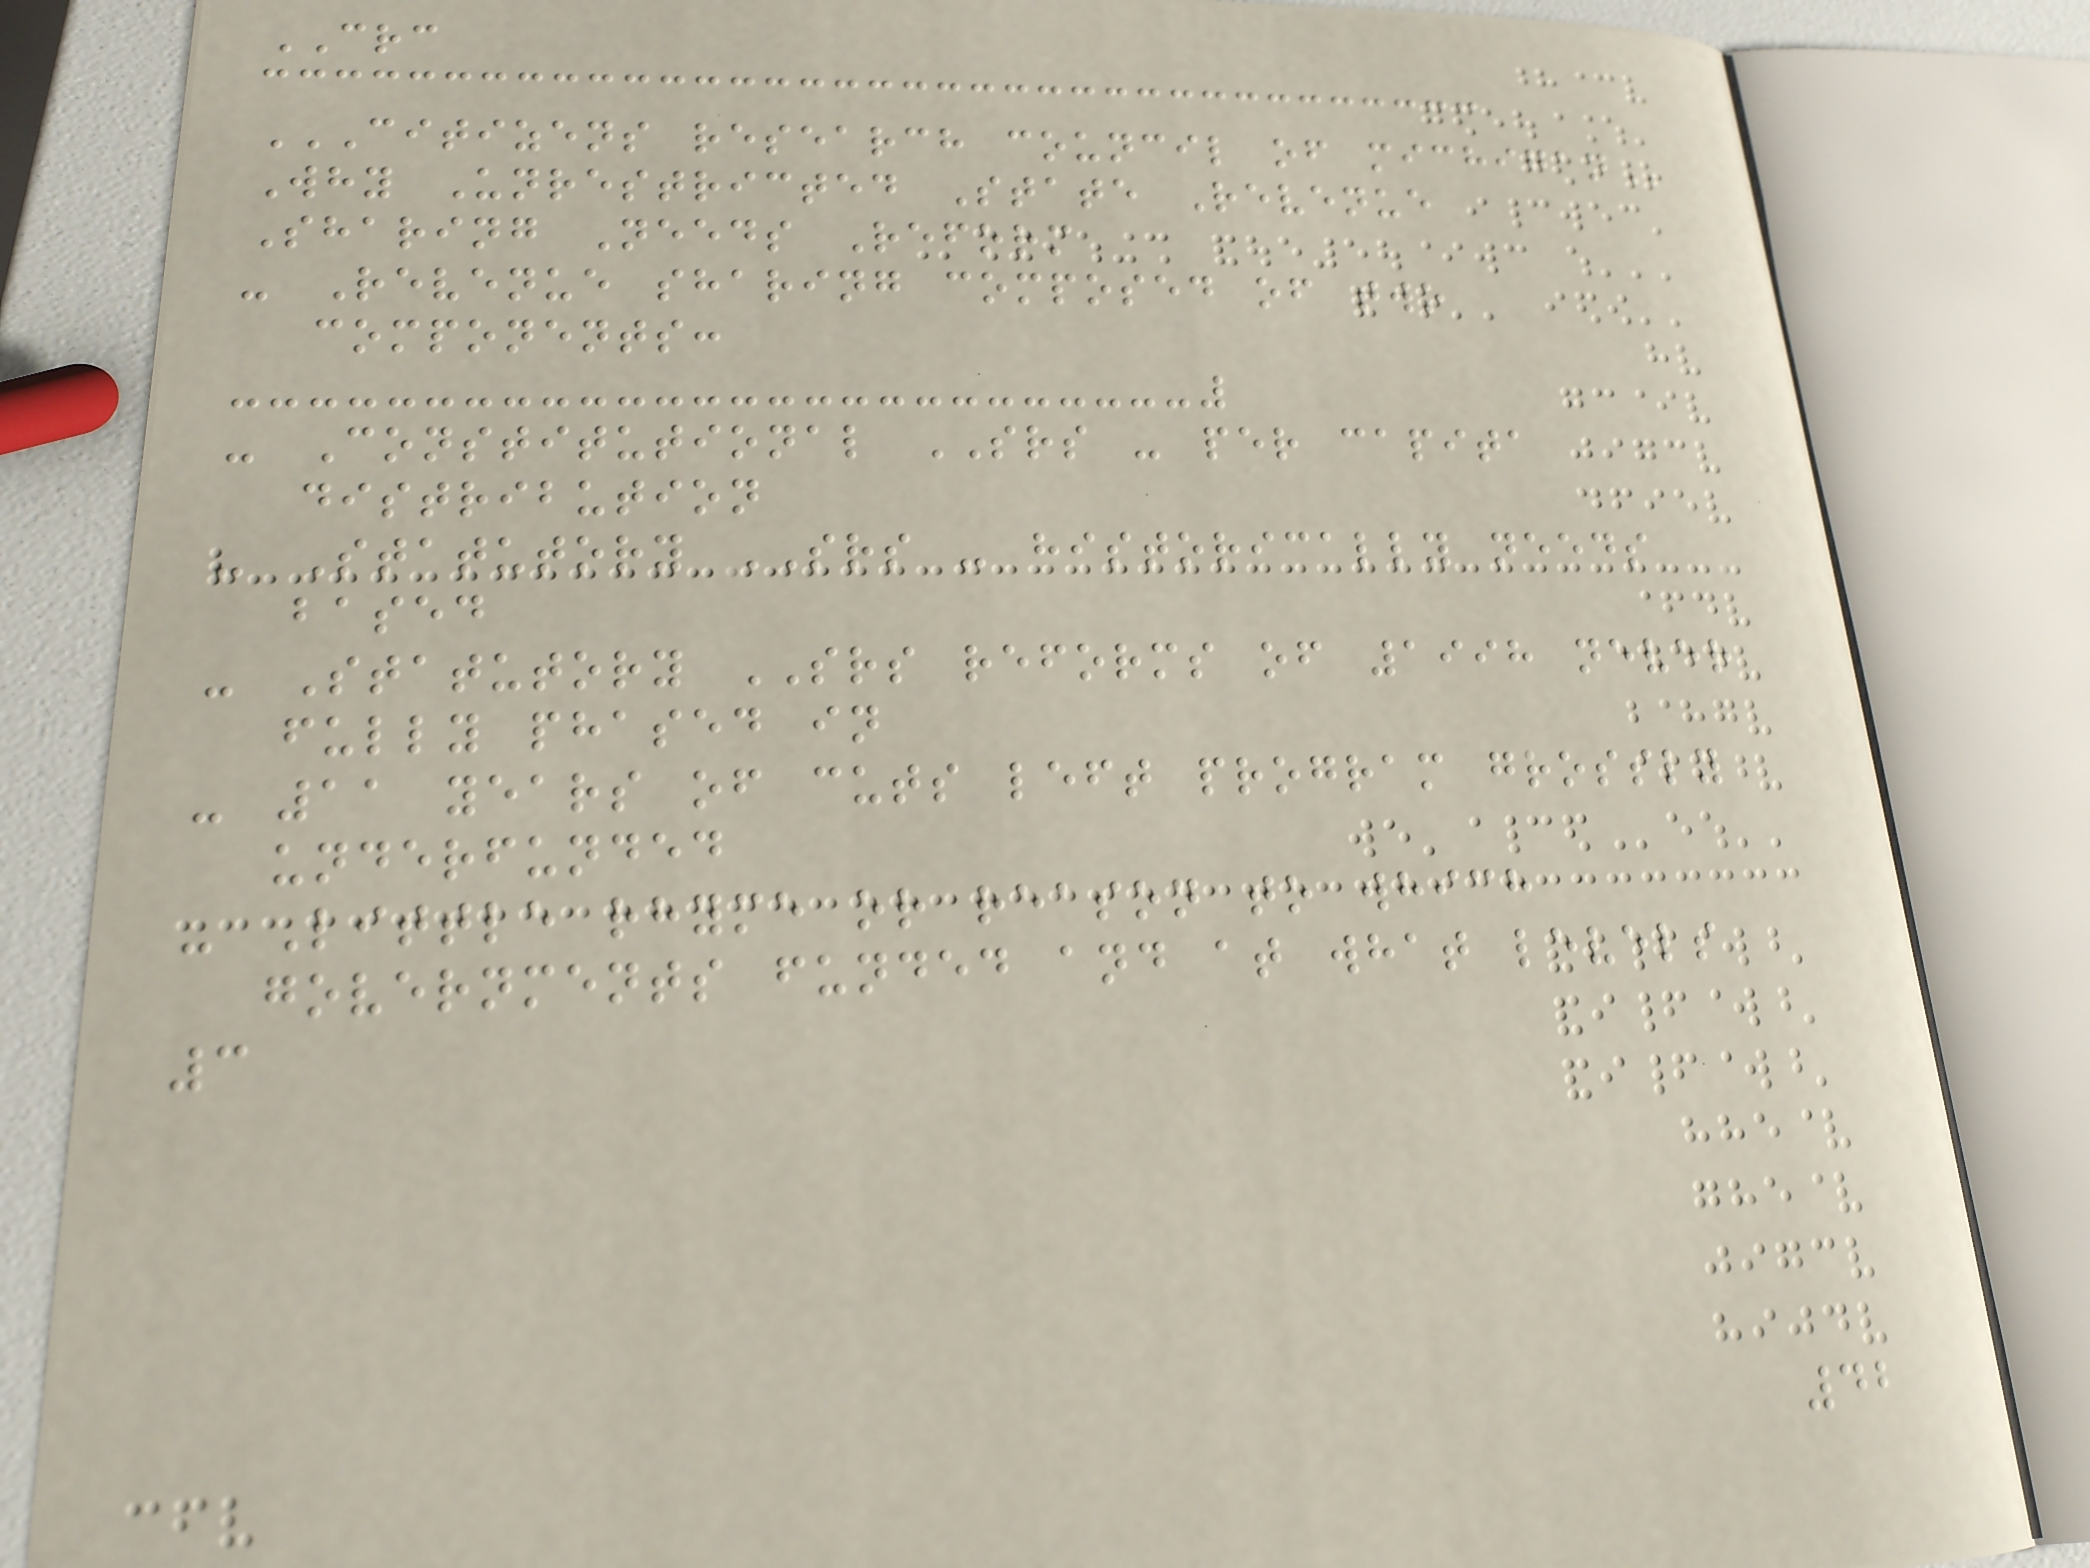CRC
CITIZENS RESEARCH COUNCIL OF MICHIGAN
Why Unrestricted State Revenue
Sharing Needs Reform
- Revenue sharing composed of two
components:
- Constitutional SRS - per capita
distribution
- Statutory SRS - historically needs
based
- Statutory SRS reforms of 1998 never
fully phased in
- 11 years of cuts left program grossly
underfunded
- Little rhyme or reason to which
governments funded and at what levels
3
42
